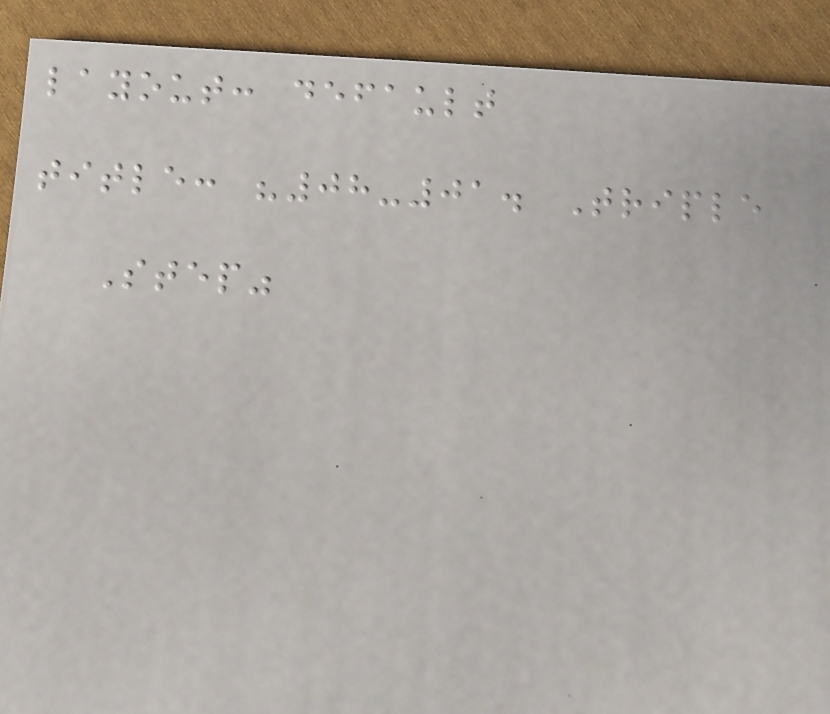layout: default
title: "08-01. Triple
Step"
